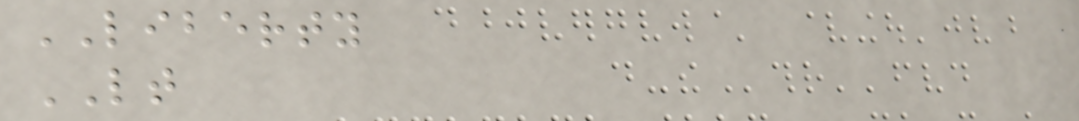LIBERTY
LT
